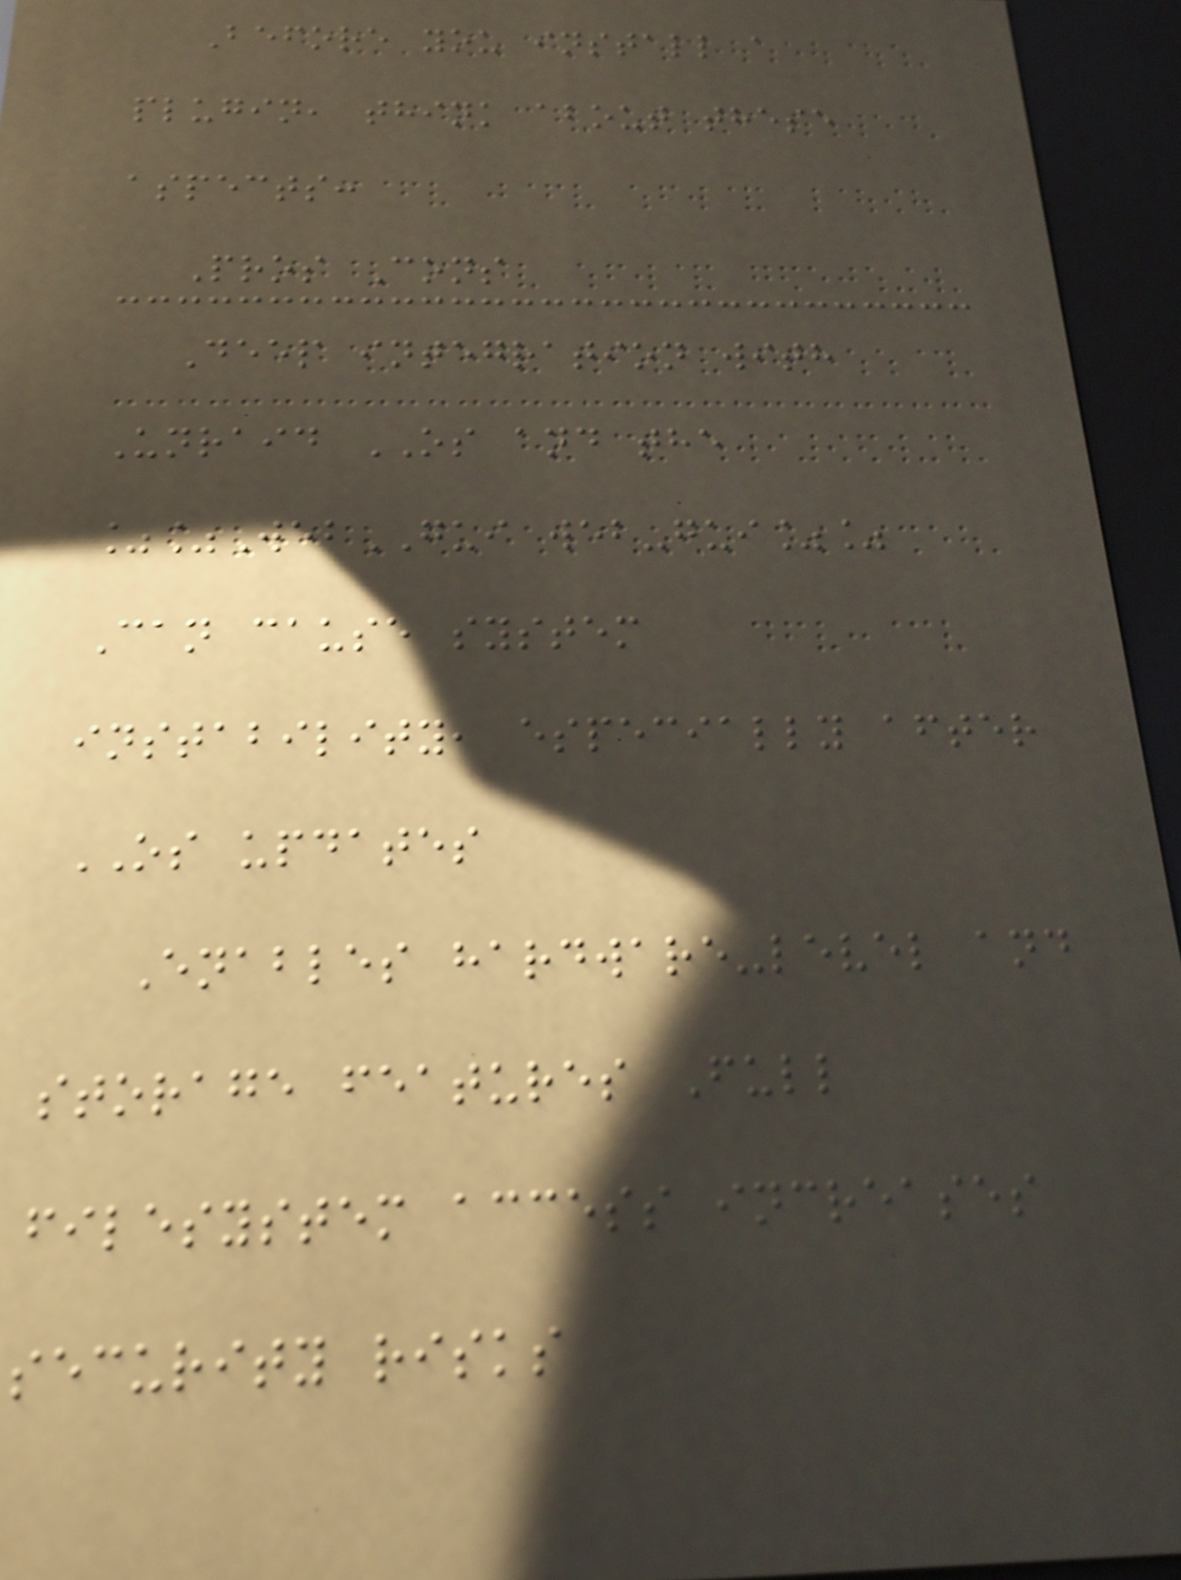Before you install a
plugin, think about these
aspects:
Pros Cons
Deep integration with
Unraid OS and the
%%WebGUI web-gui%%
Can cause system
instability, especially after
OS updates
Enables hardware-level and
storage features Full
filesystem access increases
security risks
